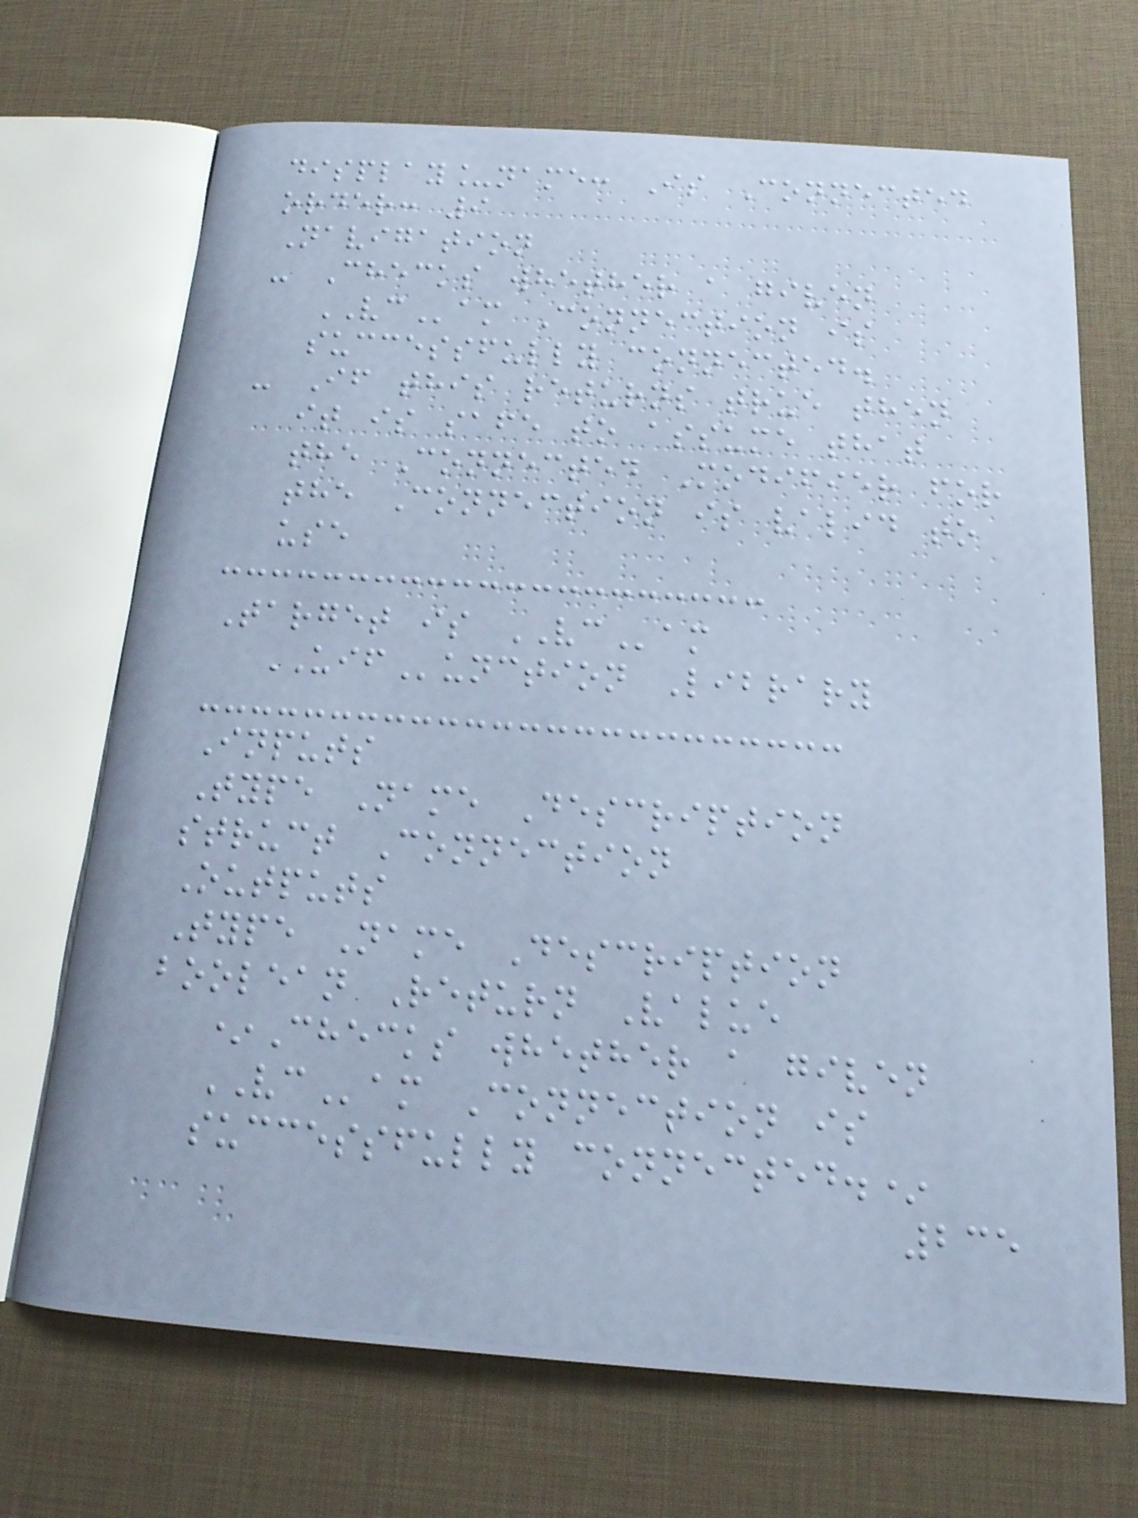display_name: Is Connected
order: 9
Navigation
- Checks whether a given
VCam Connection is
successfully connected.
- If this returns true then
it is safe to assume that
the Connected Modifier for
the Connection is valid to
use
Target is VCam
UIFunction Library
Inputs
Type Name Description
struct Connection
Outputs
Type Name Description
boolean Return Value
*Checks whether a given
VCam Connection is
successfully connected.*
235
